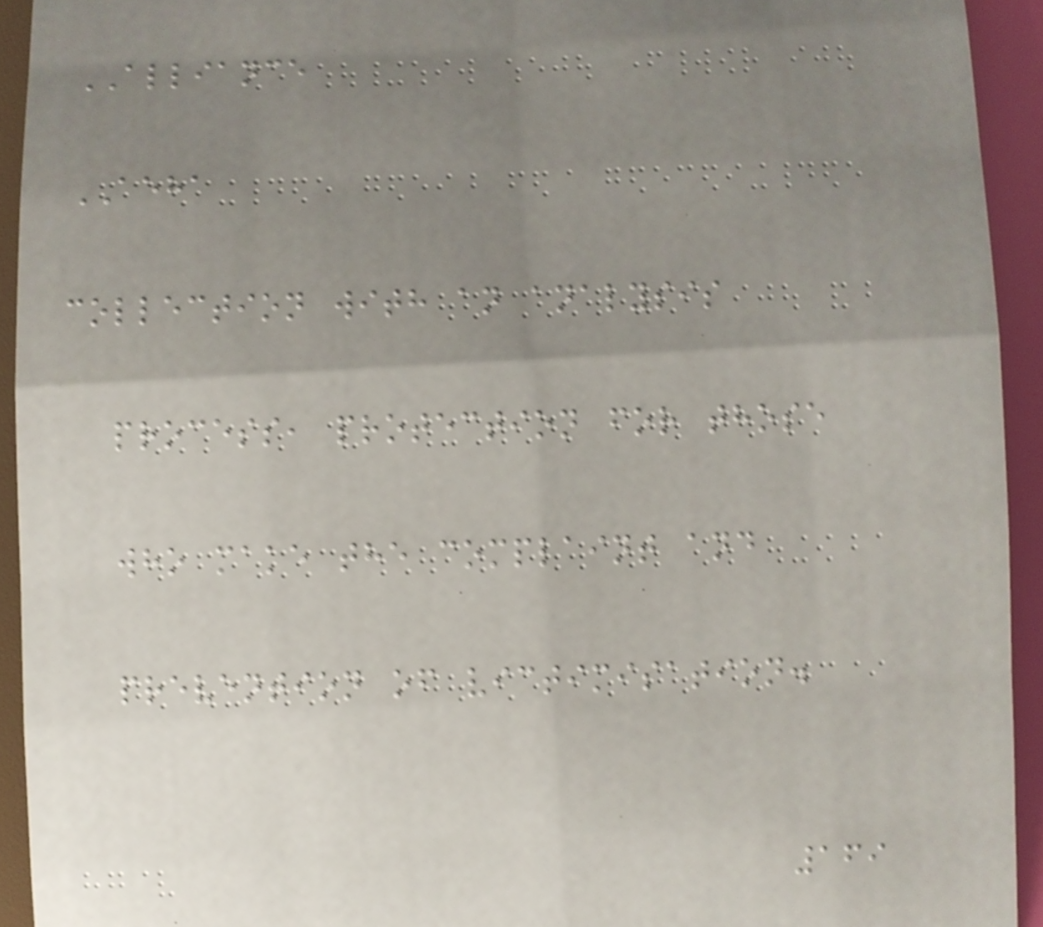ALLIANCE
AEHA
collection with an analysis
process, protection for those
who make the complaint and
prevention of victimisation.
169
